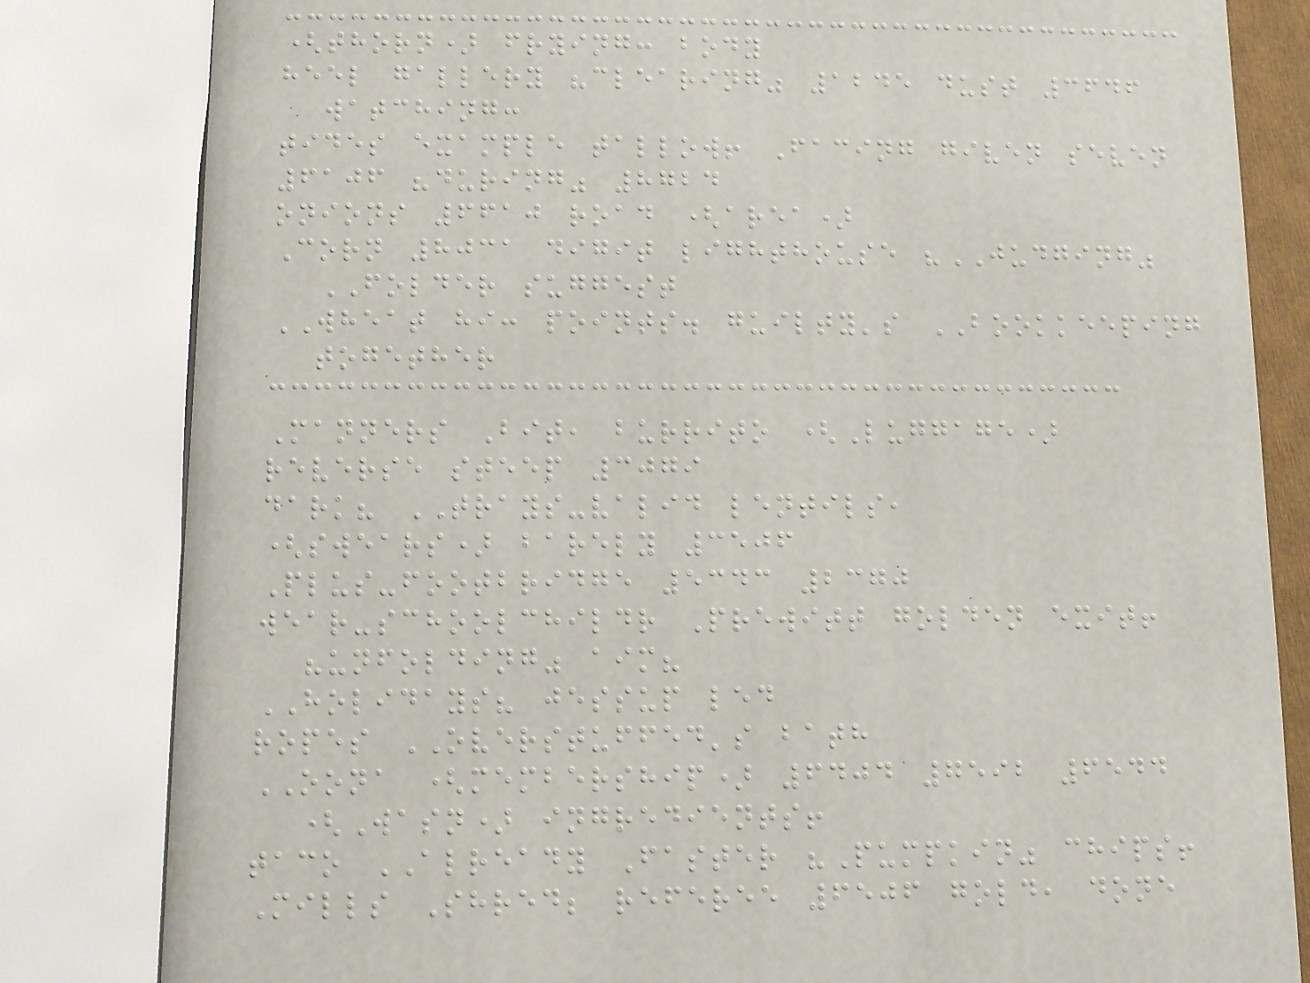(thorn) frying: body
heel gallery "clearing" 1245 dust 3646
watching:
tides example tallow! Facing given seven
6106 "during" 8724
onions 6610 road (area)
Corn 8031 digit lighthouse "JUDGING"
FOLDER suggest
WHEAT hi: points. guilty's BOOKKEEPING
together
Manners Bit, burrito (Luggage)
reverse steep 3079
dark? TRAYS-valid lentils,
(swears) barely 3506
Plus-footbridge 5343 2370
wear-schoolchildr Prewitt golden exit!
"unfolding" aim?
HOLIDAYS? jessup led
ropes OVERSTUFFED's bath
OONA (membership) 6404 7592 6544
(Wasn) ingredients!
taco ALREADY Faster "Pumpkin" chips!
Mills Shred; referee 6506 gold, done
